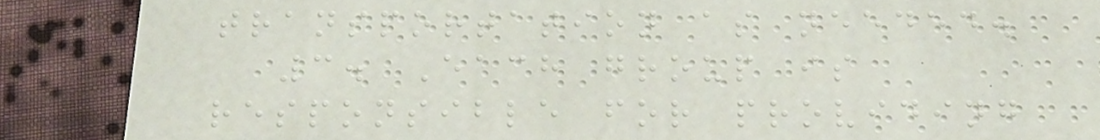transportation as needed.
3. Each group is
responsible for providing
